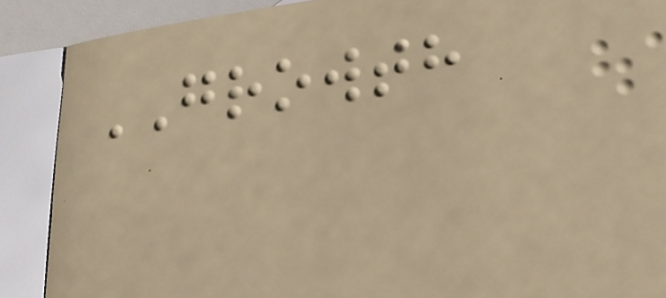GROWTH
